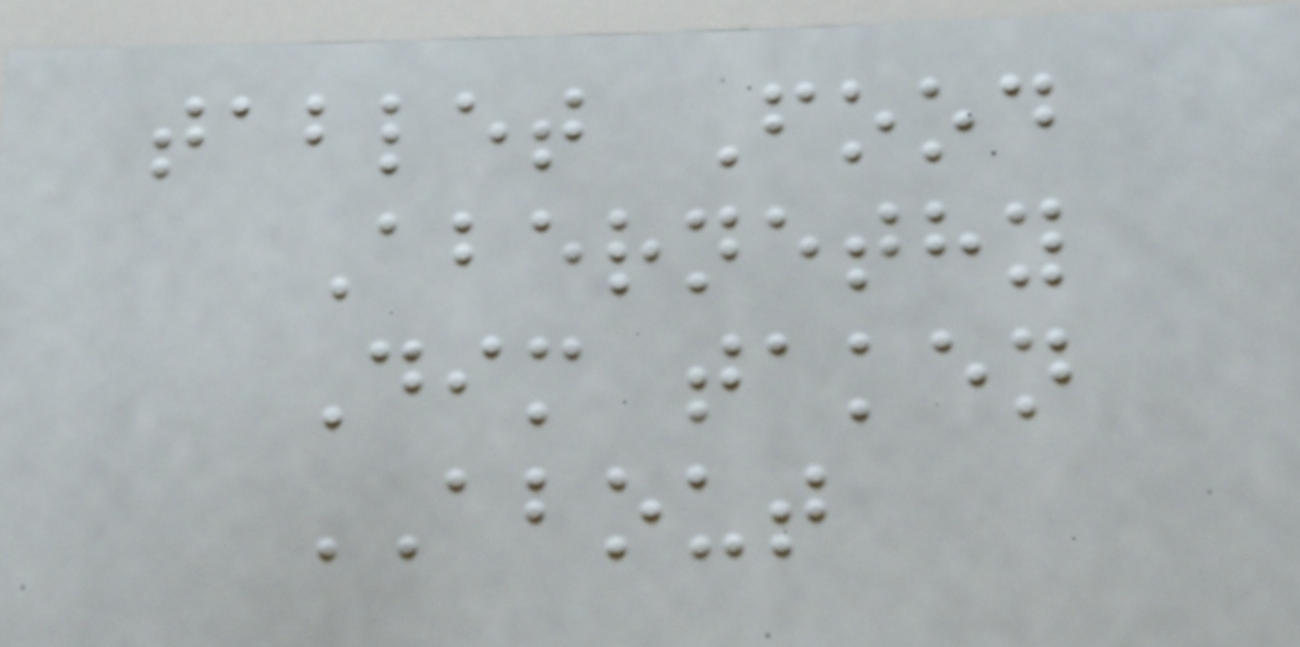tablet Food
Abernethy
Dim taken
ABOUT
